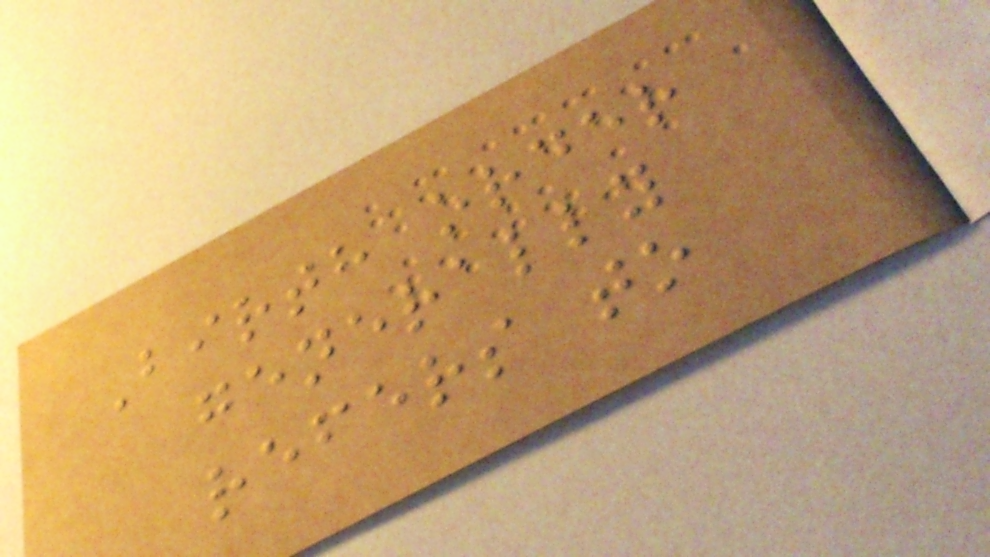Birth order
generally
refers to
